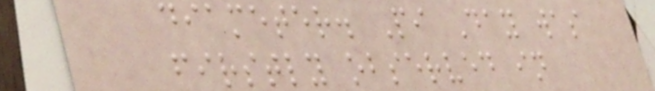diameter. Pi Day was
firstly observed in
